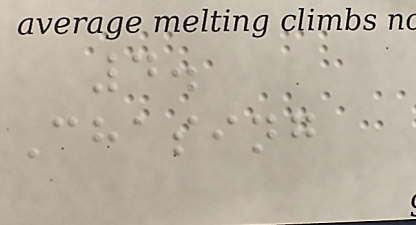4.
Chasing
